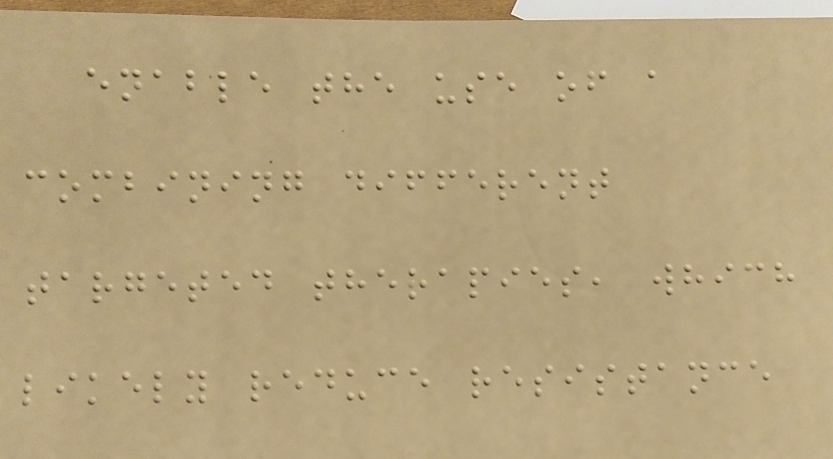enable the use of a
combining different
targeted therapies, which
likely reduce resistance
